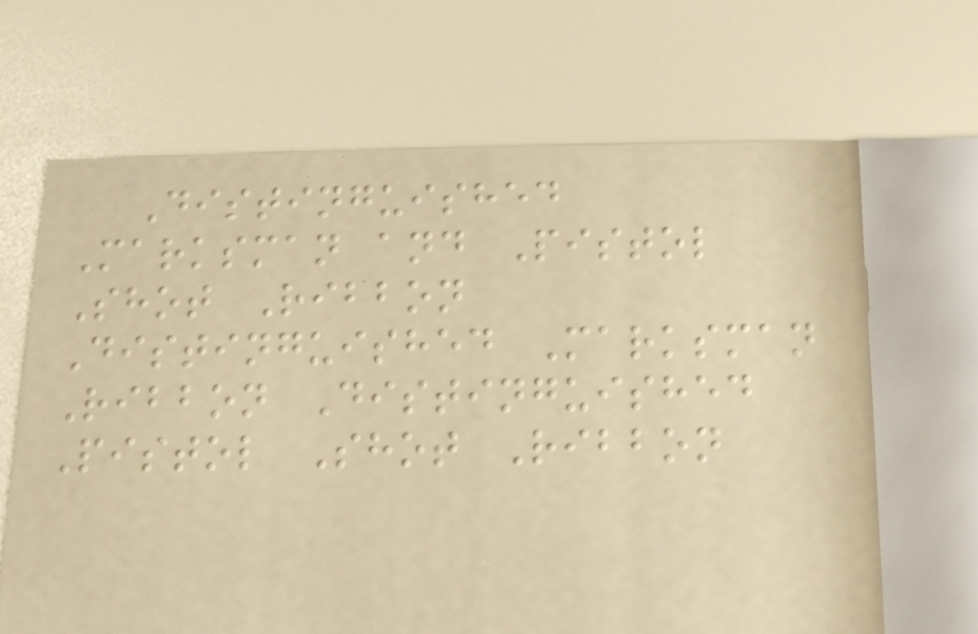Distinguished
Marksman and Pistol
Shot Ribbon
Distinguished Marksman
Ribbon Distinguished
Pistol Shot Ribbon
